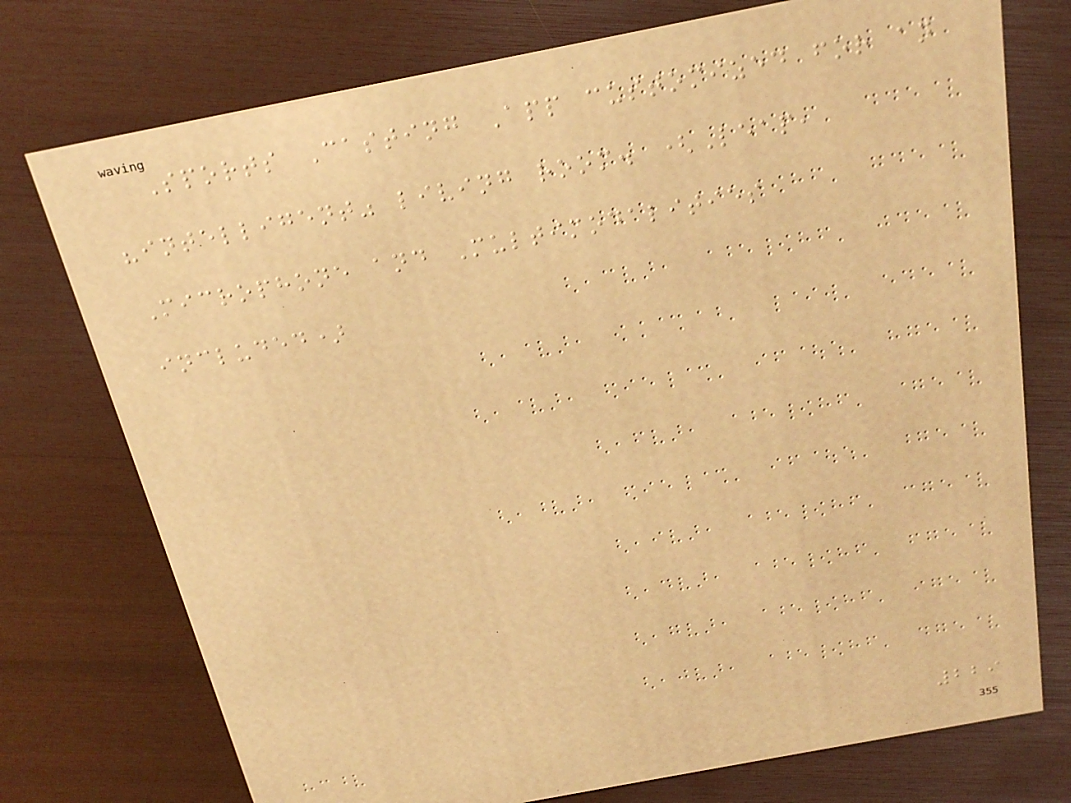Sports Casting App customized for an
"intelligent" living room. (Leap,
Microphone and Multimodalities
included)
229
